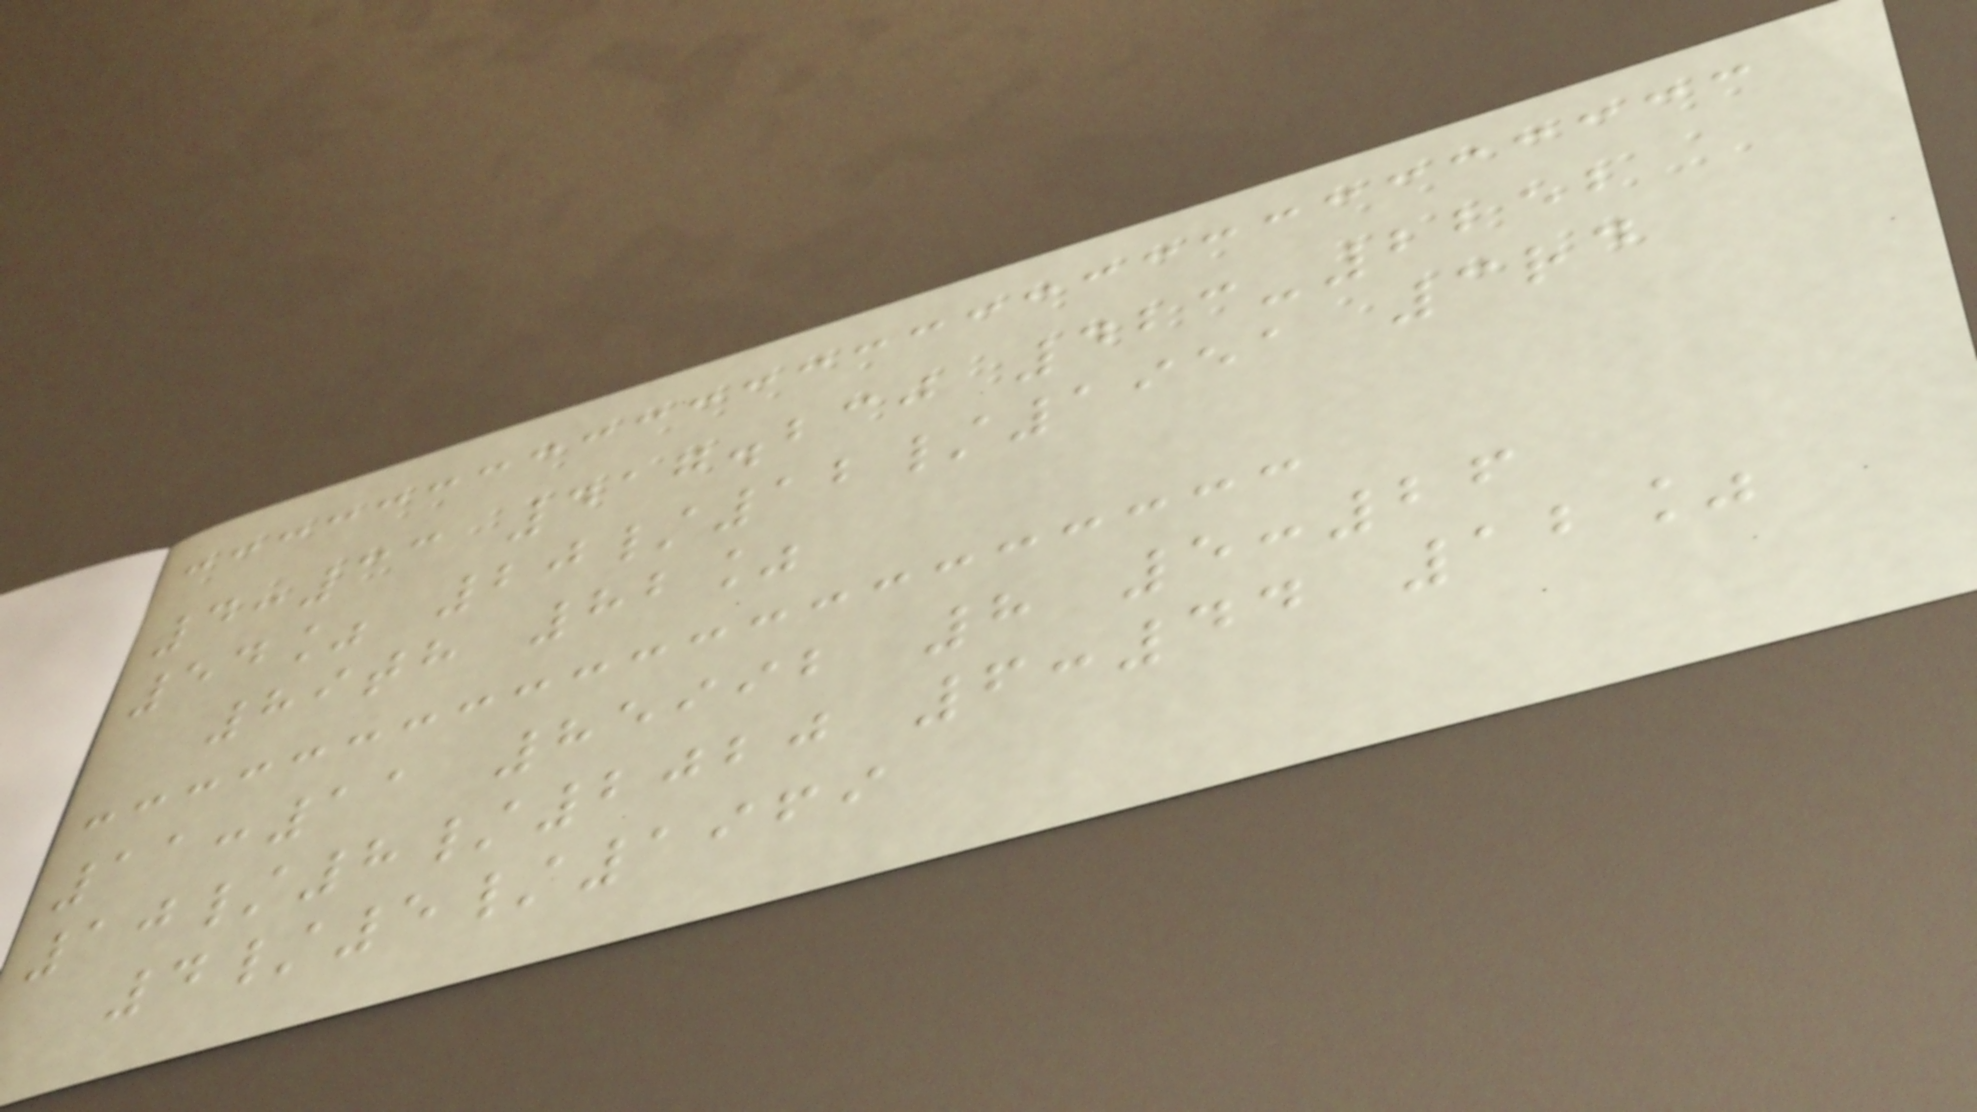4:33 417.230 423-2252
54% 20/12/1951 3rd
89th 82%
11:11 85992 8 5:26
10/8/2020 6:44 12%
4/5/1969
